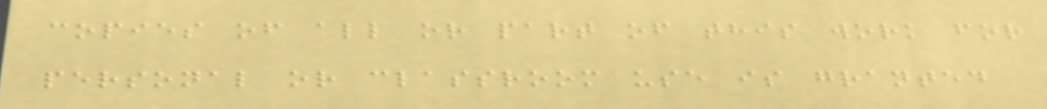copies of all or part of this work for
personal or classroom use is granted
